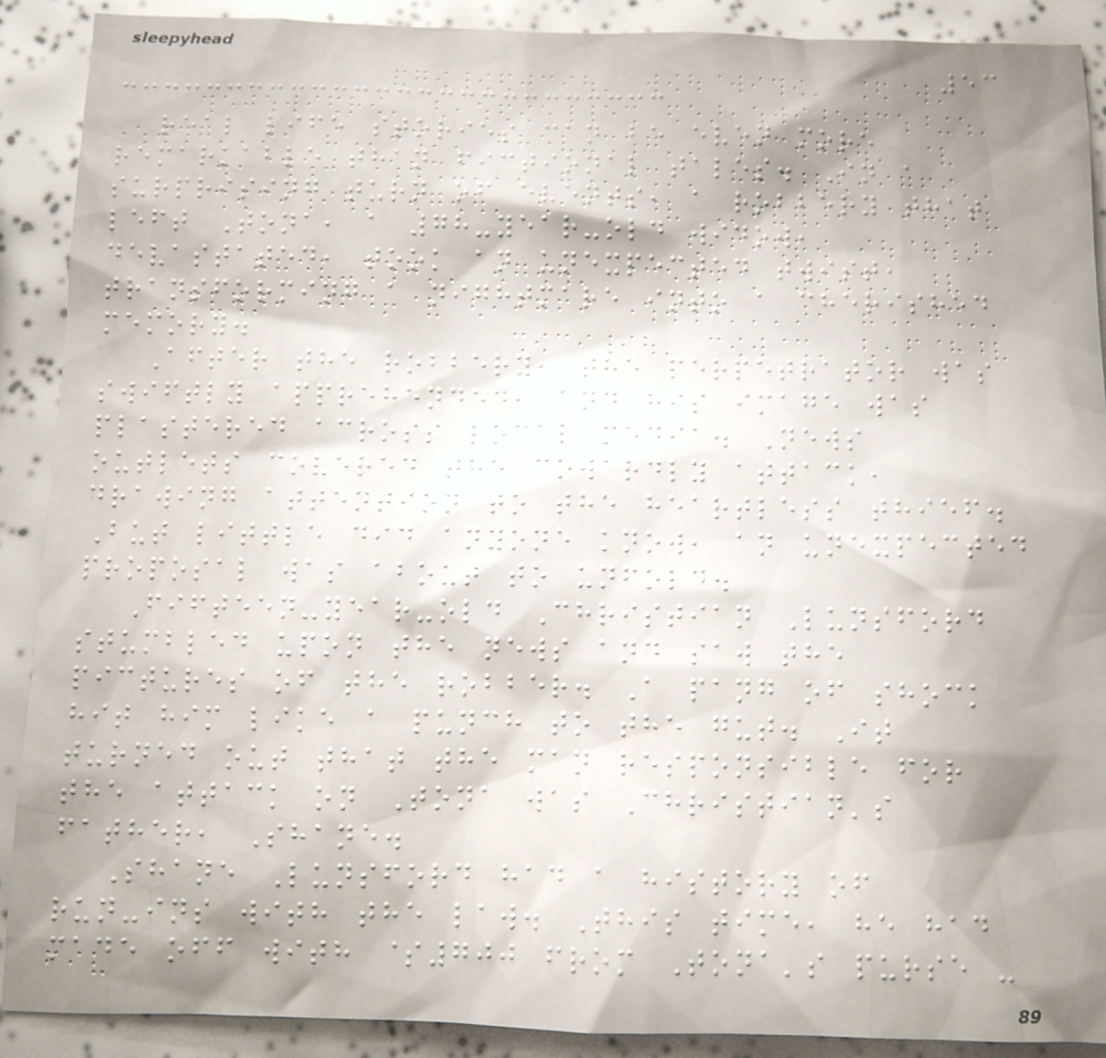53
real life stories can be even more
remarkable than fictional tales. In a
surprising turn of events, a robbery that
left Tona, a 78-year-old widow,
devastated, took an unexpected twist,
transforming a nightmare into a cherished
memory.
After the robbery, the perpetrator was
swiftly apprehended, and his image was
plastered across local media. News
outlets covered the cowardly attack,
drawing attention to the heartless thief.
But little did anyone know, an unexpected
proposal was about to unfold.
Fifteen-year-old Christian Lunsford
stumbled upon the news and saw the
pictures of the robber. A pang of shock
hit him like a punch to the gut. It
turned out that the man responsible for
the attack on Tona was Christian's
father, Shane.
Shane Lunsford had a history of
run-ins with the law. This time, he had
made off with $700 from Tona's purse -
